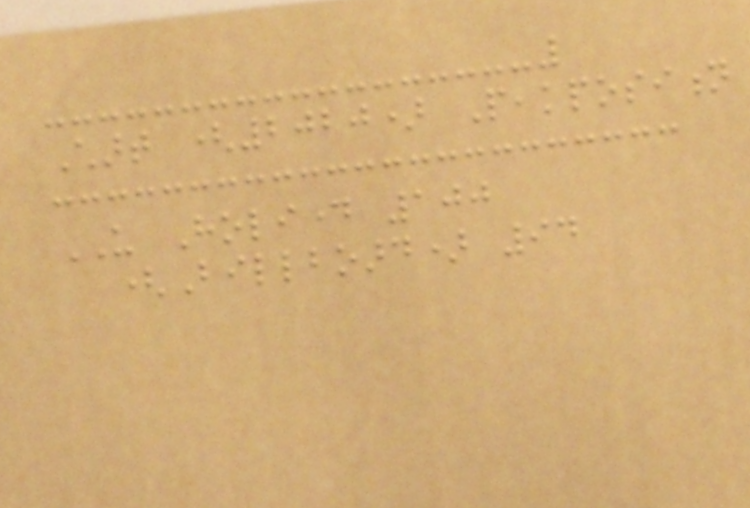Chart (2020) Peakposition
US Holiday 100
(Billboard) 94
